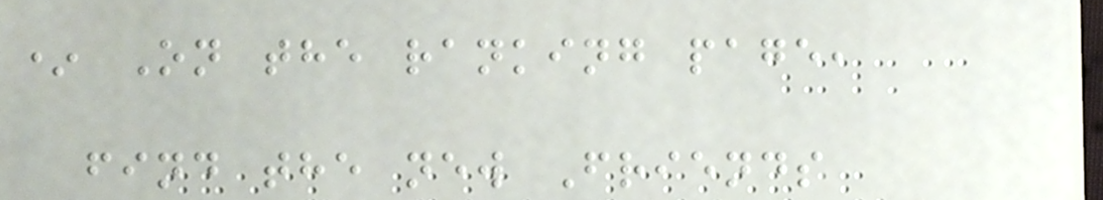* On the ranking page,
find the new Friends
